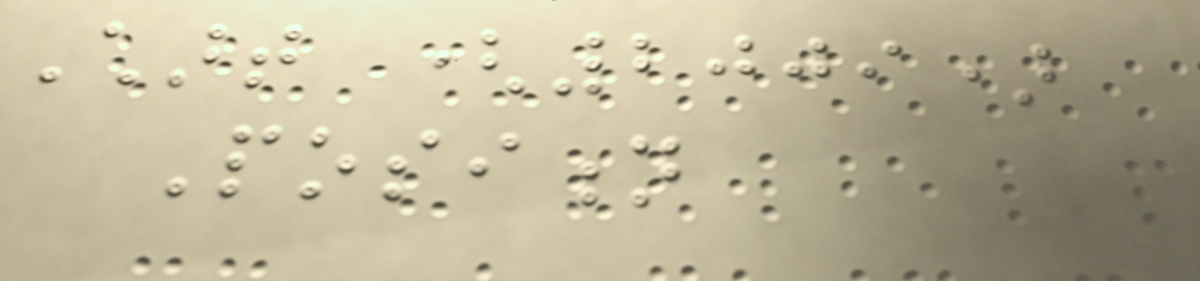Chart (2009)
Position
